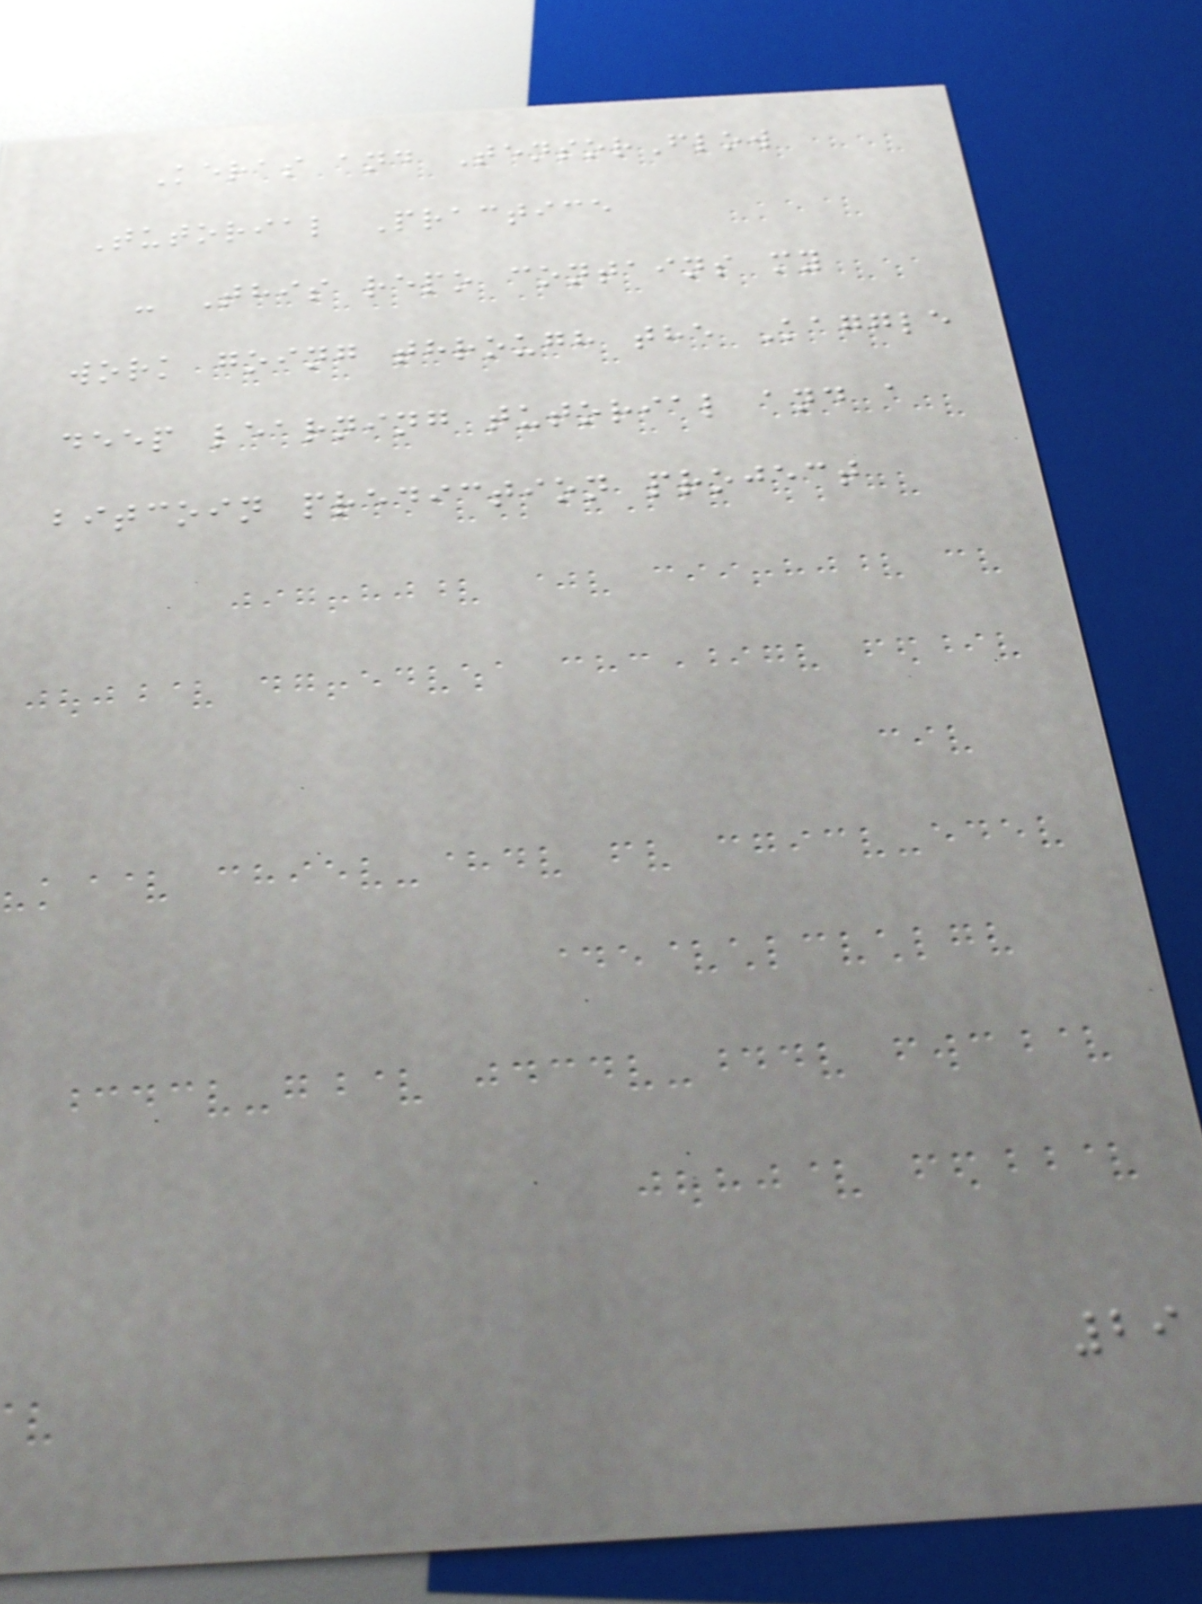Keras and TensorFlow
Tutorial Practice
- This repo contains my
work going through the Kaggle
deep learning tutorial and a
bitcoin prediction project
29
